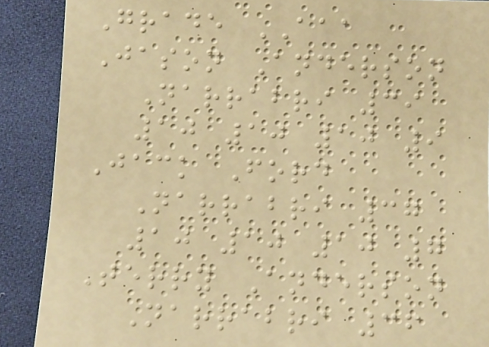Grade AAA
Jason Anderson
Narrabri 39
10 10 10 9
Jack Ford
Narrabri 37
10 10 10 7
Terry Anderson
Narrabri 36
